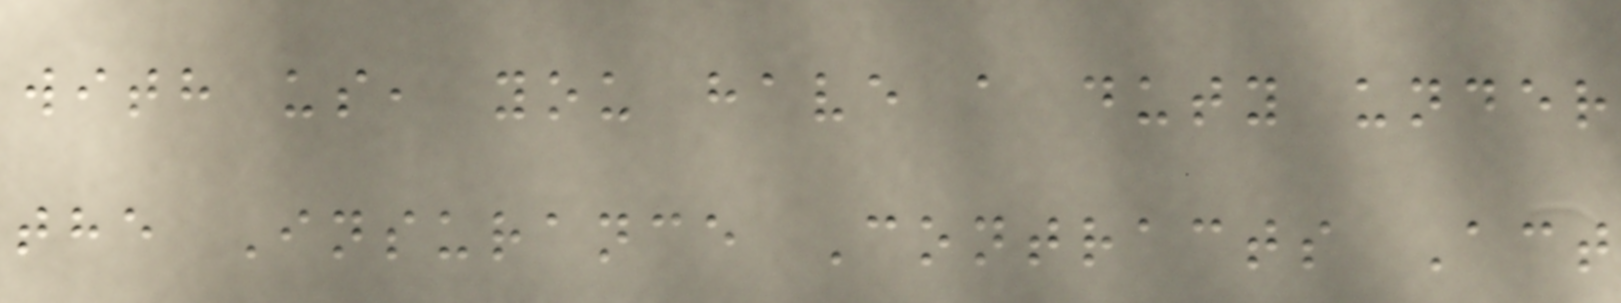with us, you have a duty under
the Insurance Contracts Act
